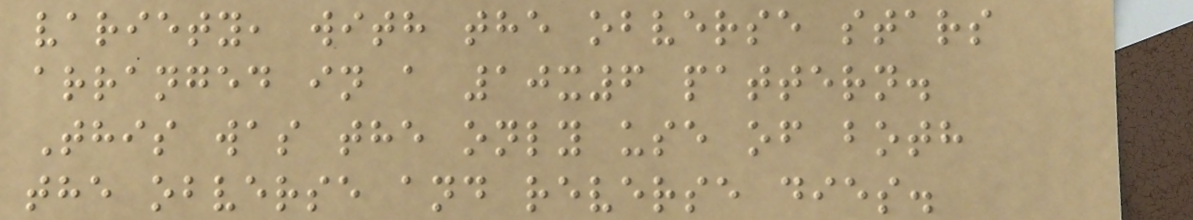variety, with the obverse stars
arranged in a 10x6 pattern.
This was the only use of both
the obverse and reverse dies.
